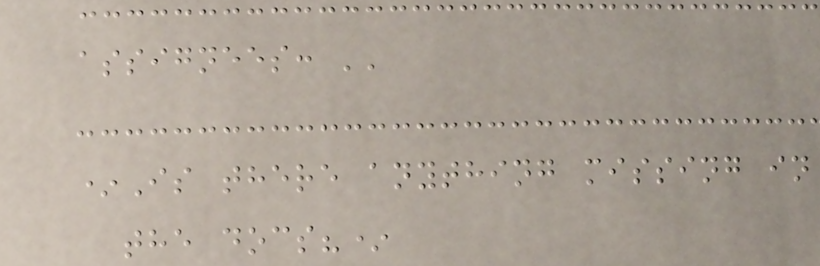assignees: ''
*Is there anything missing in
the docs?*
